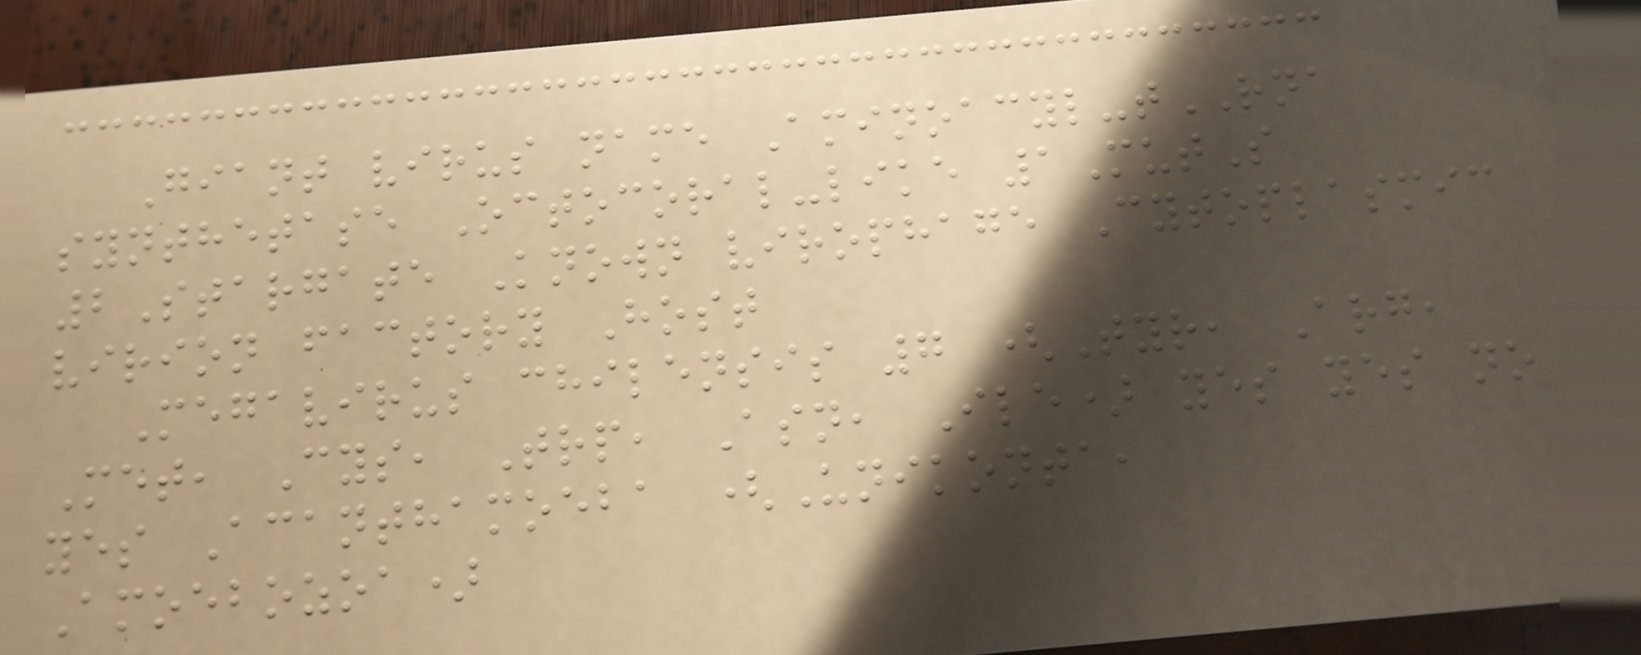Giant virus name Aminoacyl-tRNA
synthetase Octocoral-like 1MutS
2Stargate Known virophage Cytoplasmic
virion factory Host
Megavirus chilensis 7 (Tyr, Arg,
Met, Cys, Trp, Asn, Ile) yes yes no
yes Acanthamoeba (Unikonta,
Amoebozoa)
